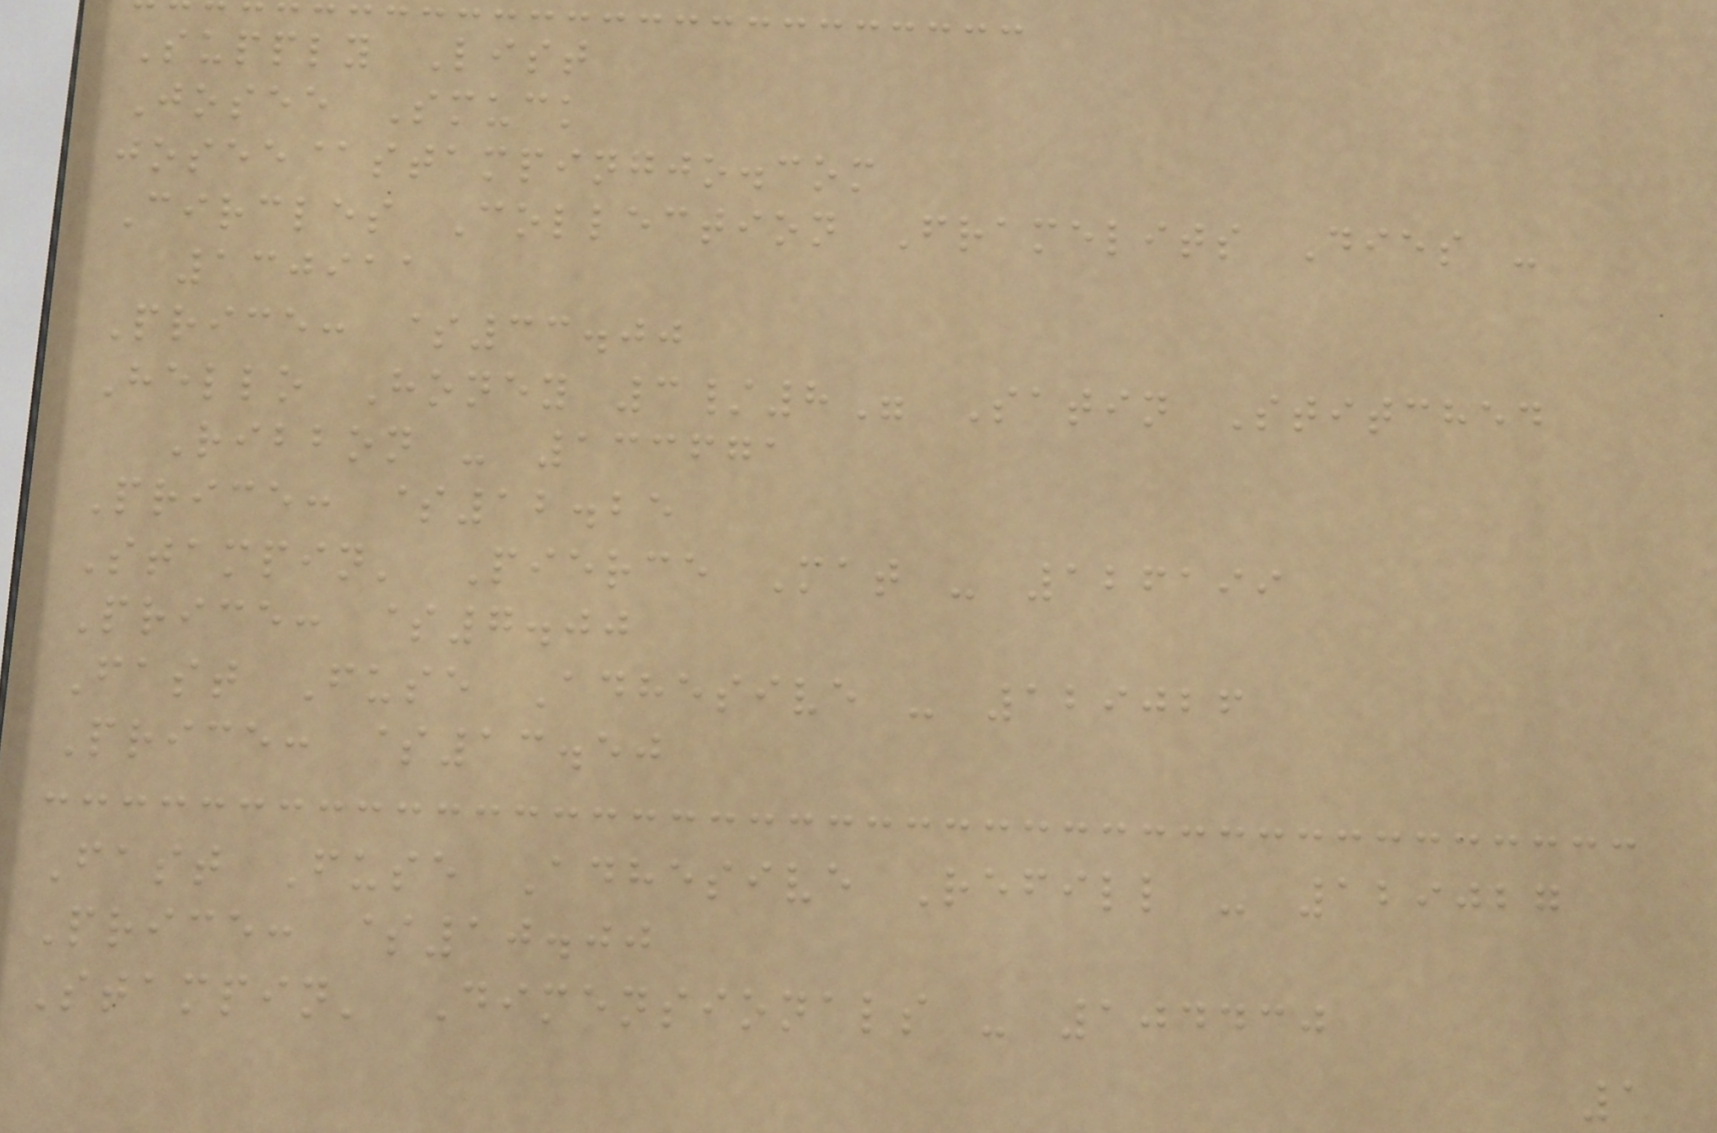Supply List
Josee Smuck
josee@stampingjo.com
Circles Collection Framelits Dies -
130911
Price: $33.00
Hello Honey 3/8" Satin Stitched
Ribbon - 133671
Price: $12.25
Stampin' Pierce Mat - 126199
Price: $7.00
Fast Fuse Adhesive - 129026
Price: $13.50
Fast Fuse Adhesive Refill - 129027
Price: $10.00
Stampin' Dimensionals - 104430
1
